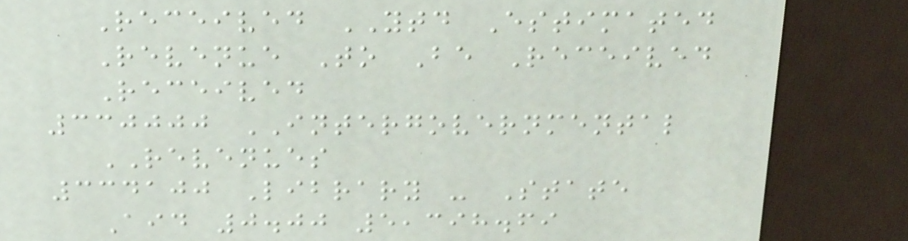Received YTD Estimated
Revenue To Be Received
Received
330000 INTERGOVERNMENTAL
REVENUES
334100 Library - State
Aid 0.00 5,398.69
